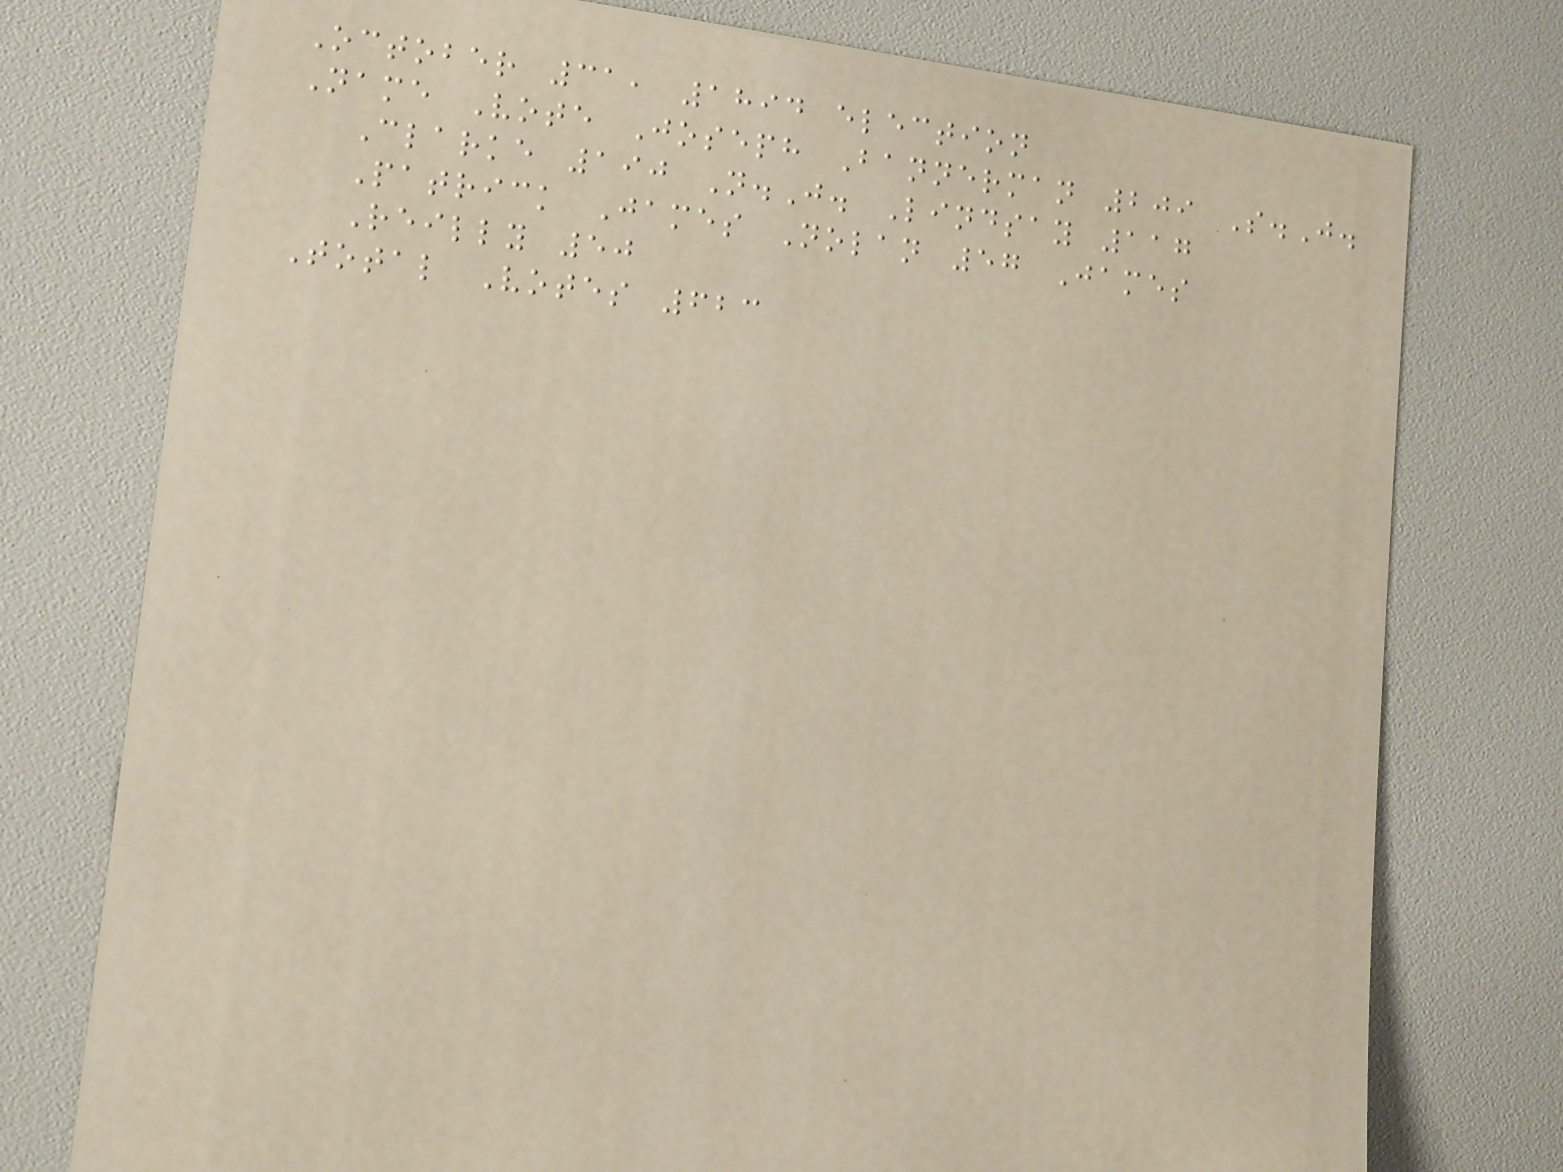October 31, 1894 election
Name Vote Joseph Bannerman 209 S.J.
Clarke 190 N.J. Lindsay 117
Patrick James Nolan 57 James
Reilly 50
Total Votes 623
